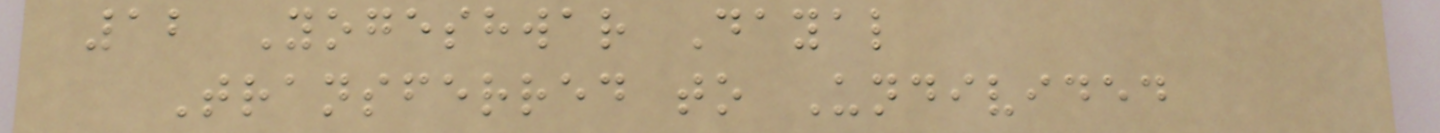12 Yogeshwar Dayal
Transferred to Undivided
